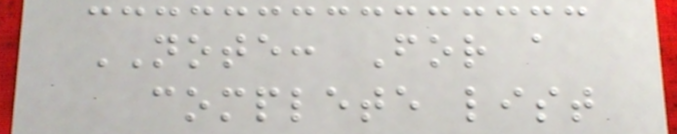NOTE: For a
complete list
